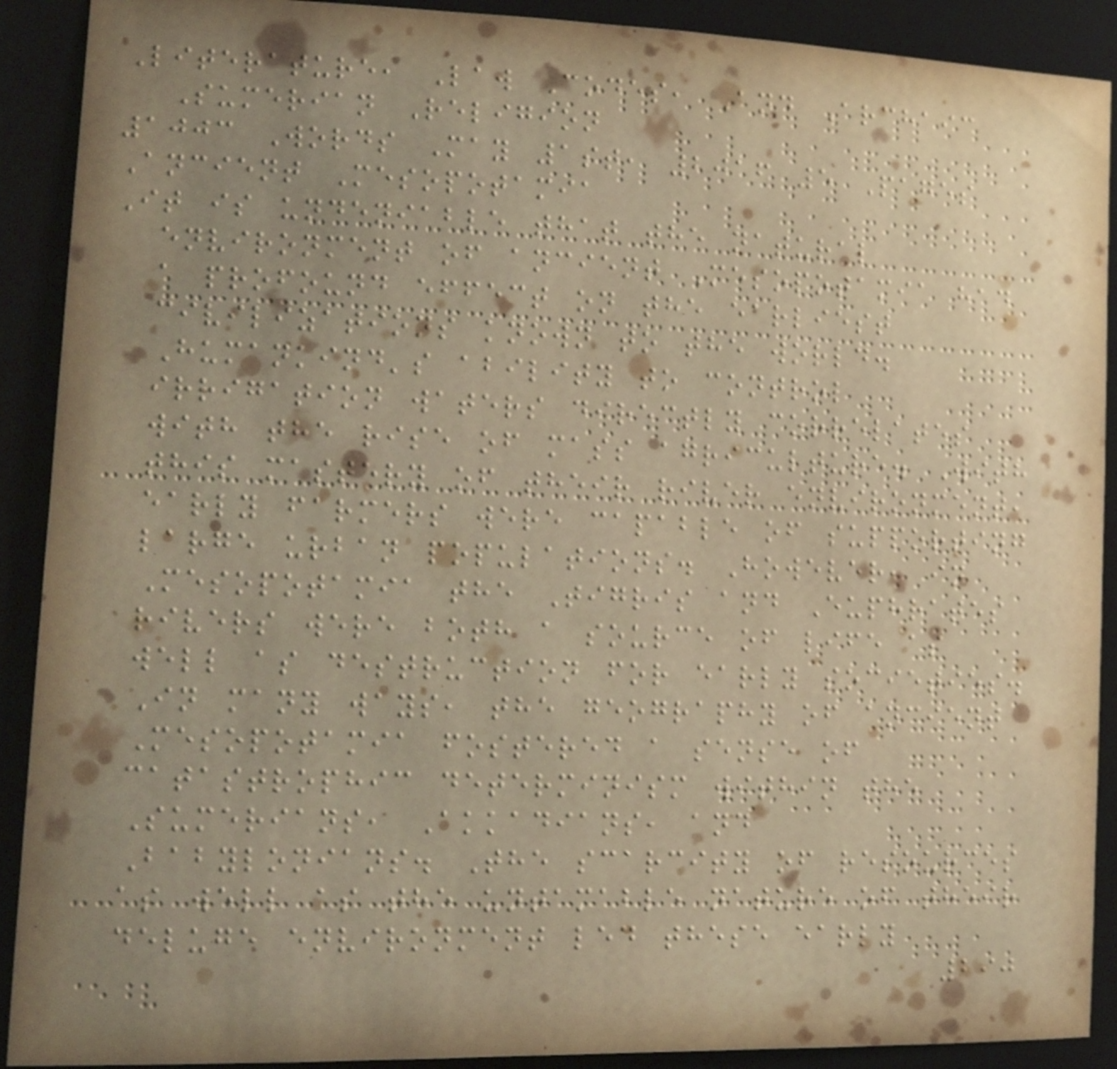Literature, Law Codes, And Archaic
Sumerian Religion
1003 Words May 1st, 2016 5 Pages
Ancient Mesopotamia
It is undeniable that the natural
environment of ancient Mesopotamia had
a profound effect on the earliest
civilizations known to the world.
Humankind's ability to control
irrigation waters directly correlates
with the rise of mass agriculture. With
this mastery of their river environment,
early farmers were capable of supporting
large urban populations. However, in
Mesopotamia the Tigris and Euphrates
rivers were both a source of life as
well as destruction for early societies.
In many ways, the geography of ancient
Mesopotamia fostered a sense of
catastrophic determinism within the
Sumerians, Akkadians, and
Babylonians. The scarcity of resources
as well as the untamable nature of their
deluge environment led these early
290
